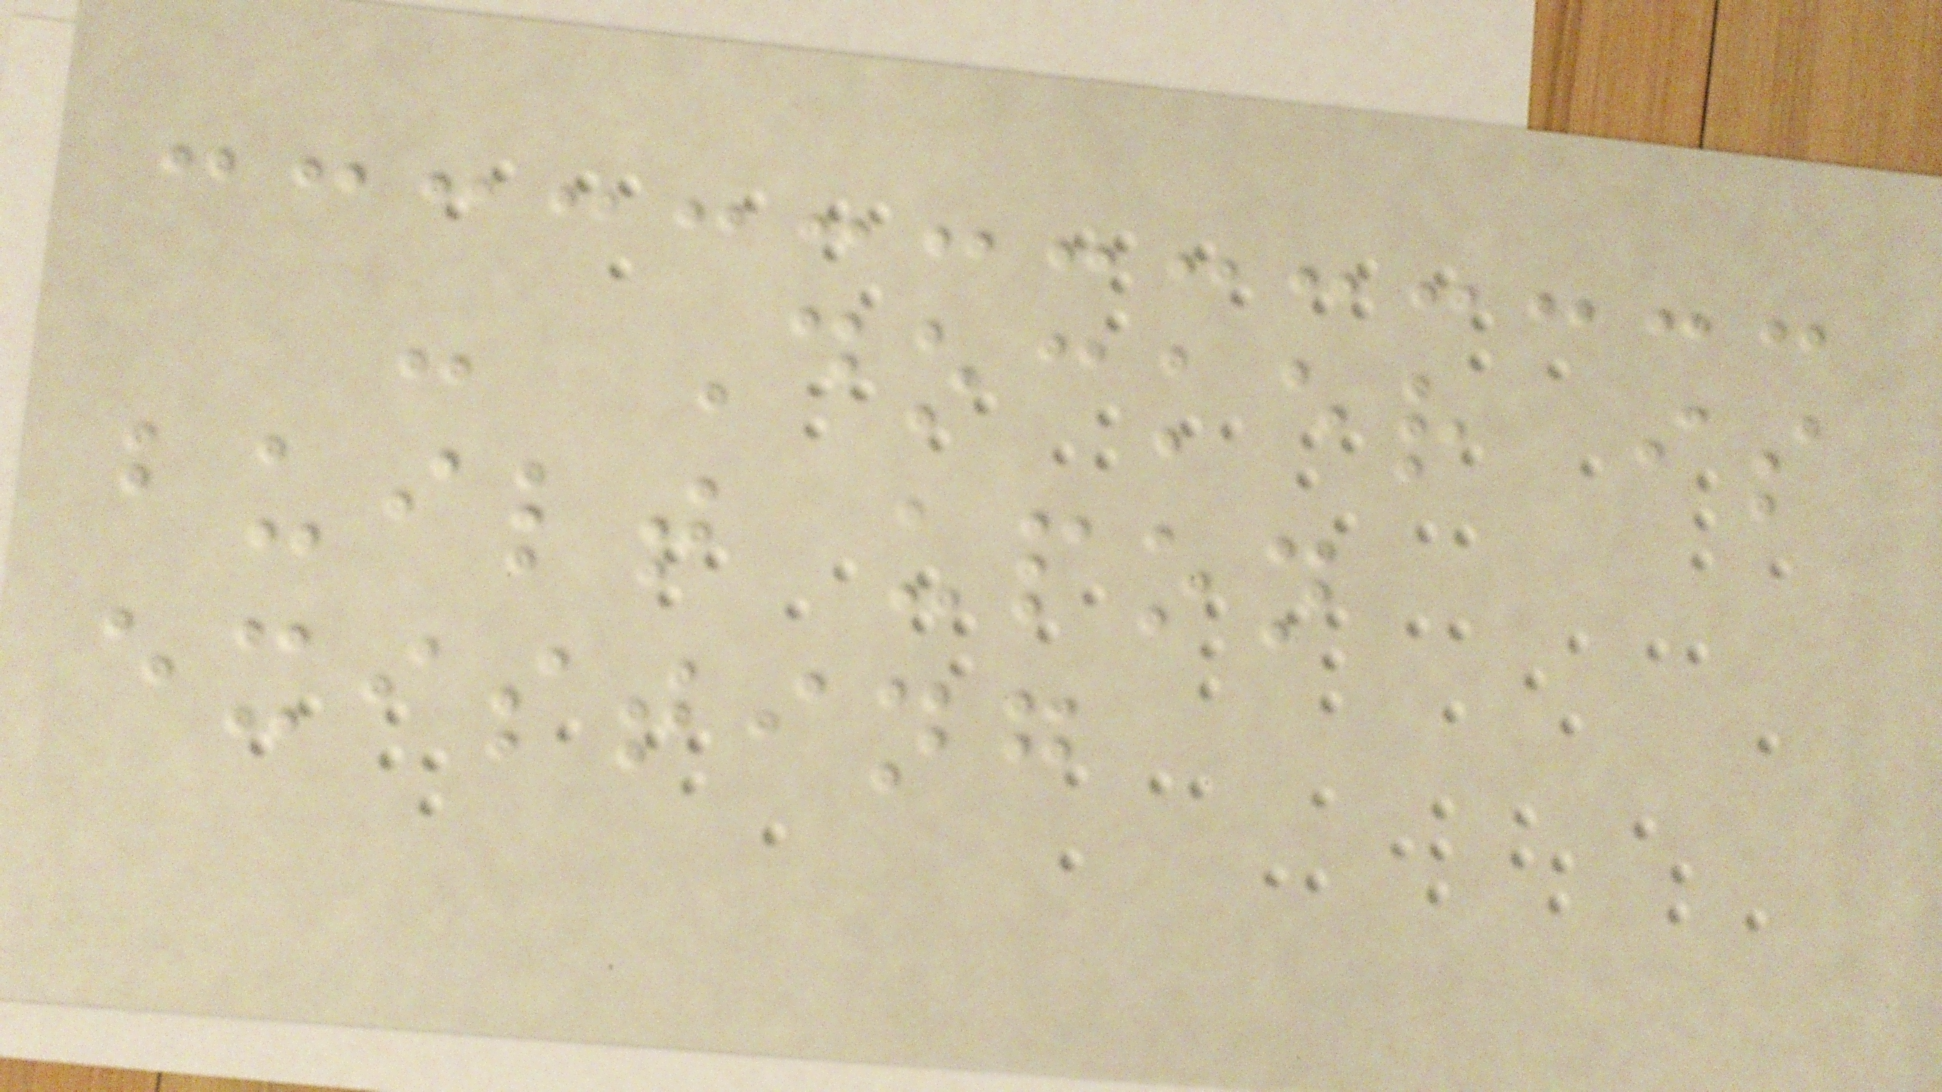- Docker is
built upon
existing
